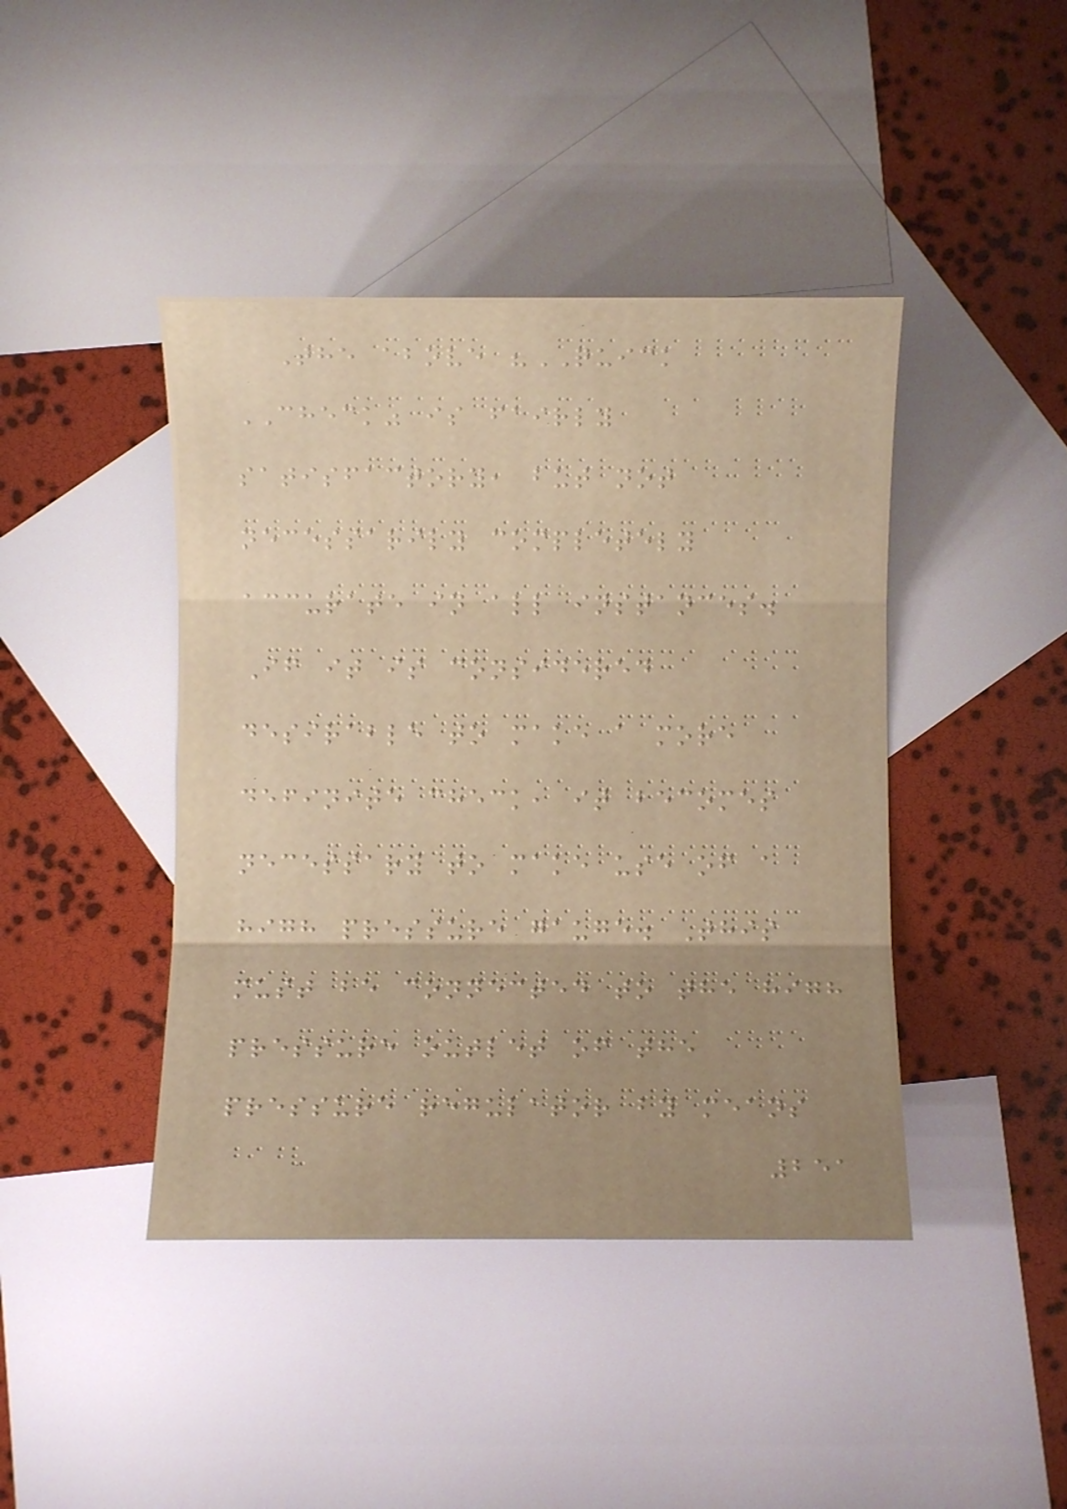The above "QUICK
CHECK" is fairly
satisfactory, but not
necessarily completely
accurate in all instances.
If it is considered
desirable to make a more
definite check, it becomes
necessary to make use of a
high pressure gauge. This
must be connected to the high
pressure outlet of the
pressure regulator by means
251
